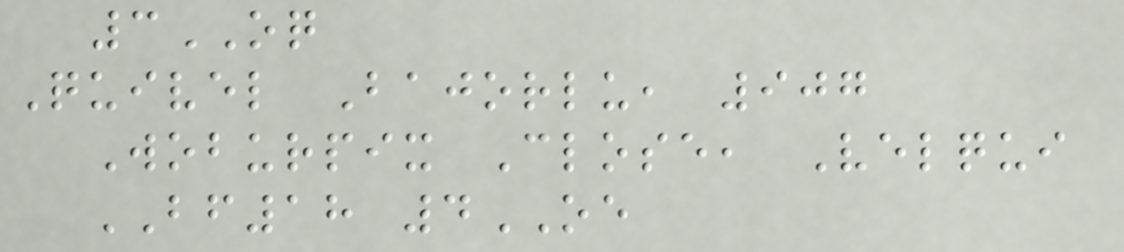3OQ
Quivel Bajorlu, 907
Woburpix Close, Velqui
BF18 4OE
